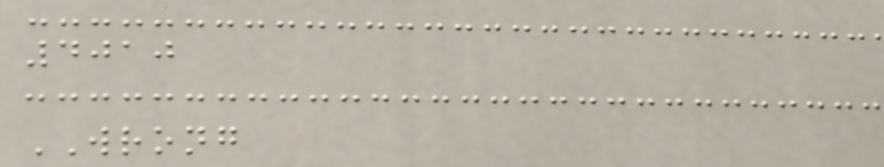4010
WRONG
